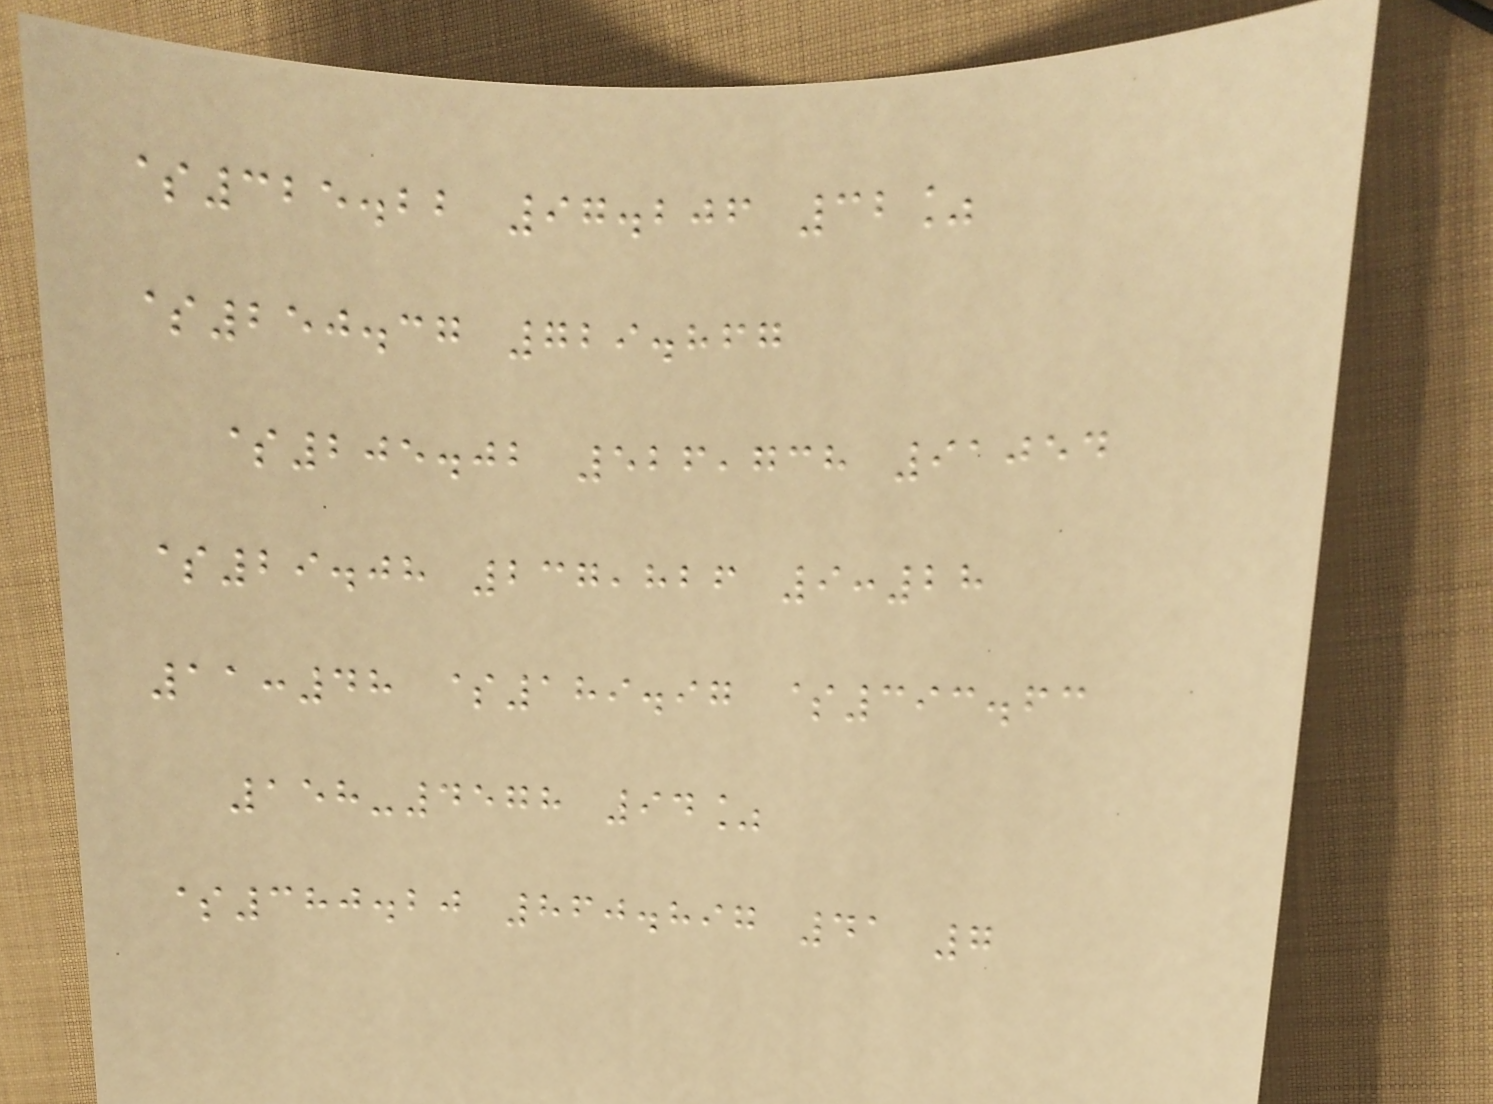$325.22 97.206 32%
$250.37 729.867
$205.02 526,738 91054
$29.08 237,826 9:28
11:48 $189.97 $393.63
158-4578 94%
$380.20 860.897 41 7
